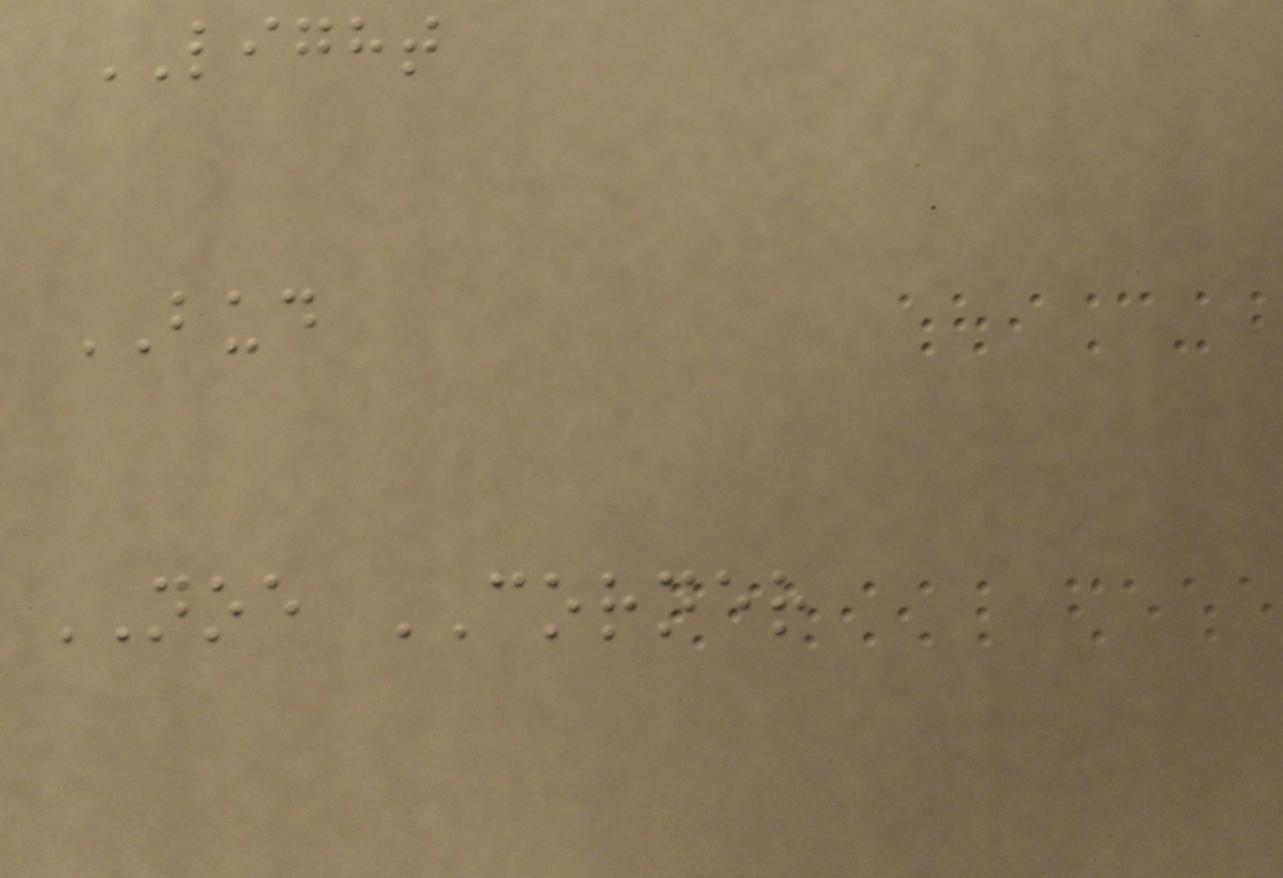LIGHT
BUD
NOE CORNER
